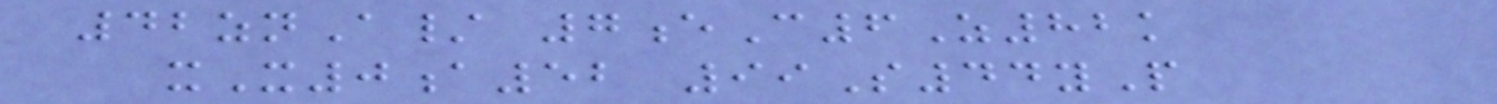42znA/ 7eC6Z82k
xX0a52 99S44yP
